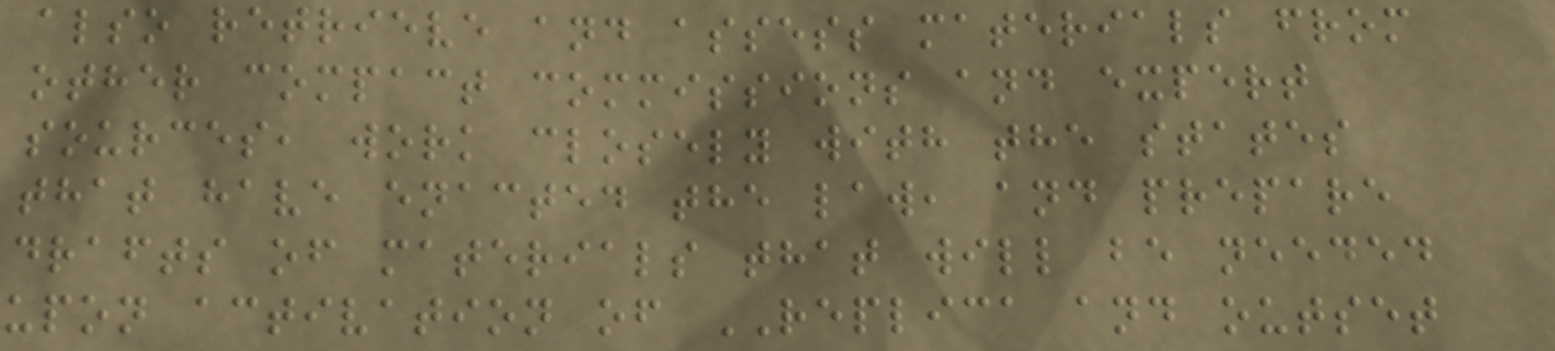also retrieve and assess materials from
other compact commissions and expert
sources, work closely with the states
that have enacted the law, and prepare
drafts of materials that will be needed
upon activation of REPLICA and outset
